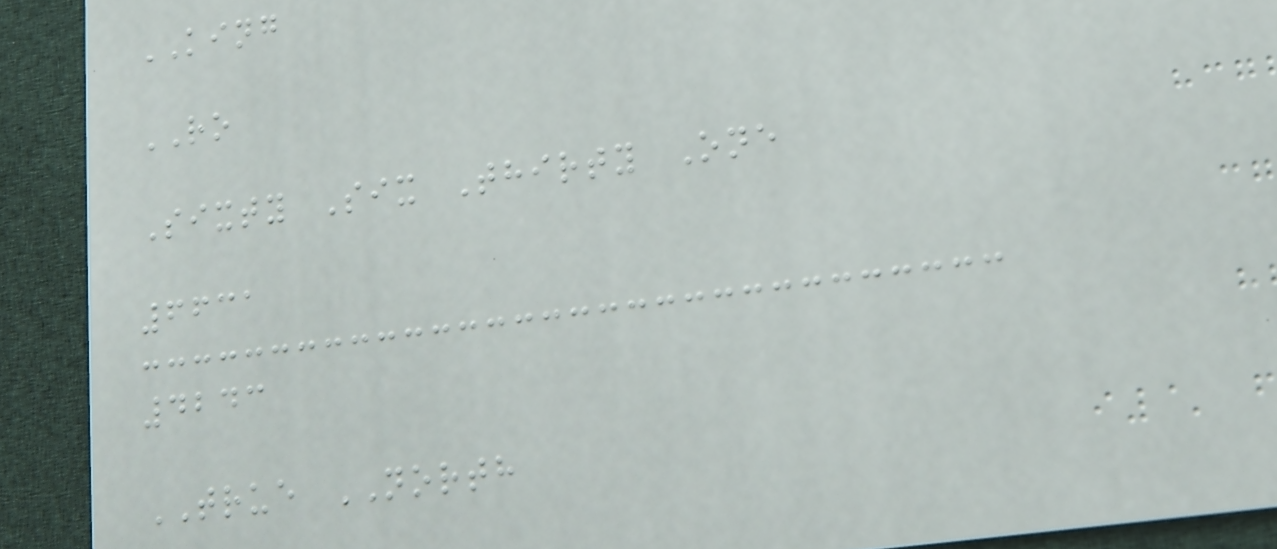KING
RO
Sixty Six Thirty One
6631
4243
TRUE NORTH
